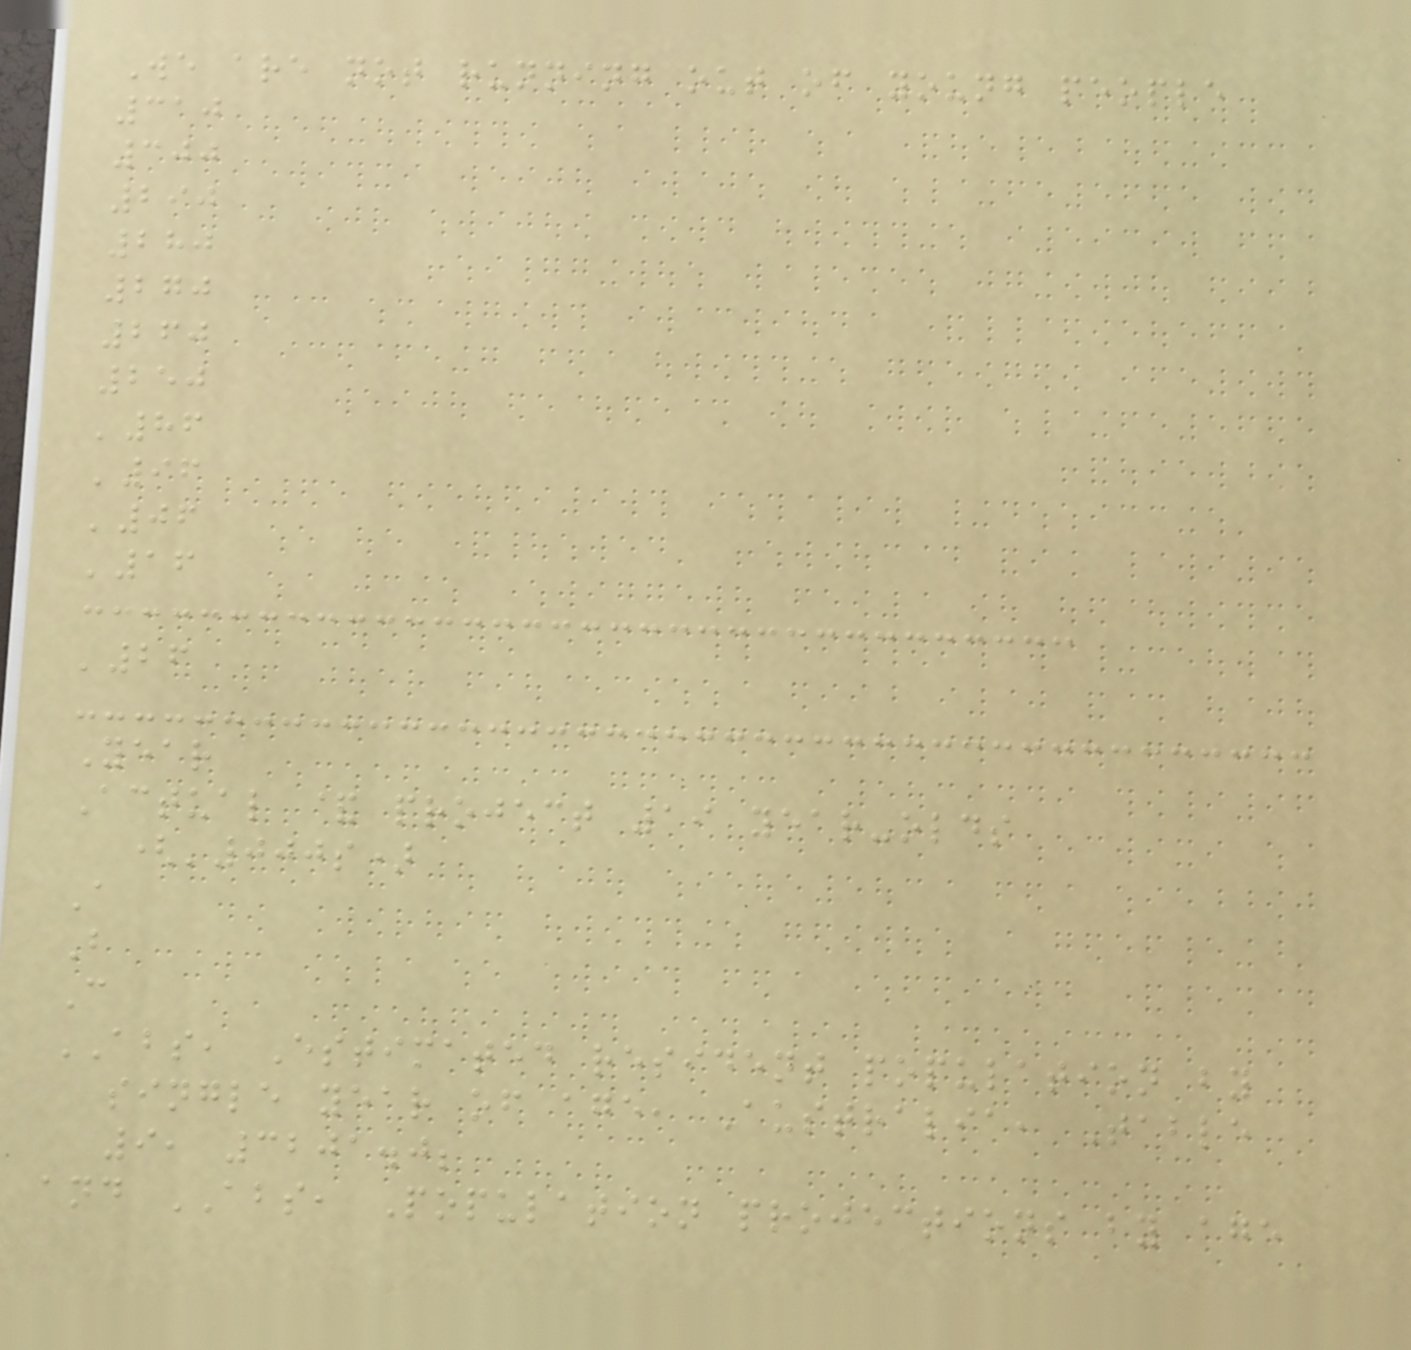We are not running out of young people
310
300
290
280
270
260
250
'86
'96
'06
'16
'26
Year
Actual & project 19 year-olds
('000s)
A
B
C
ABS, Estimated resident population by
single year of age, Australia, Table
9, 3201.0;
and ABS, Population projections by age
